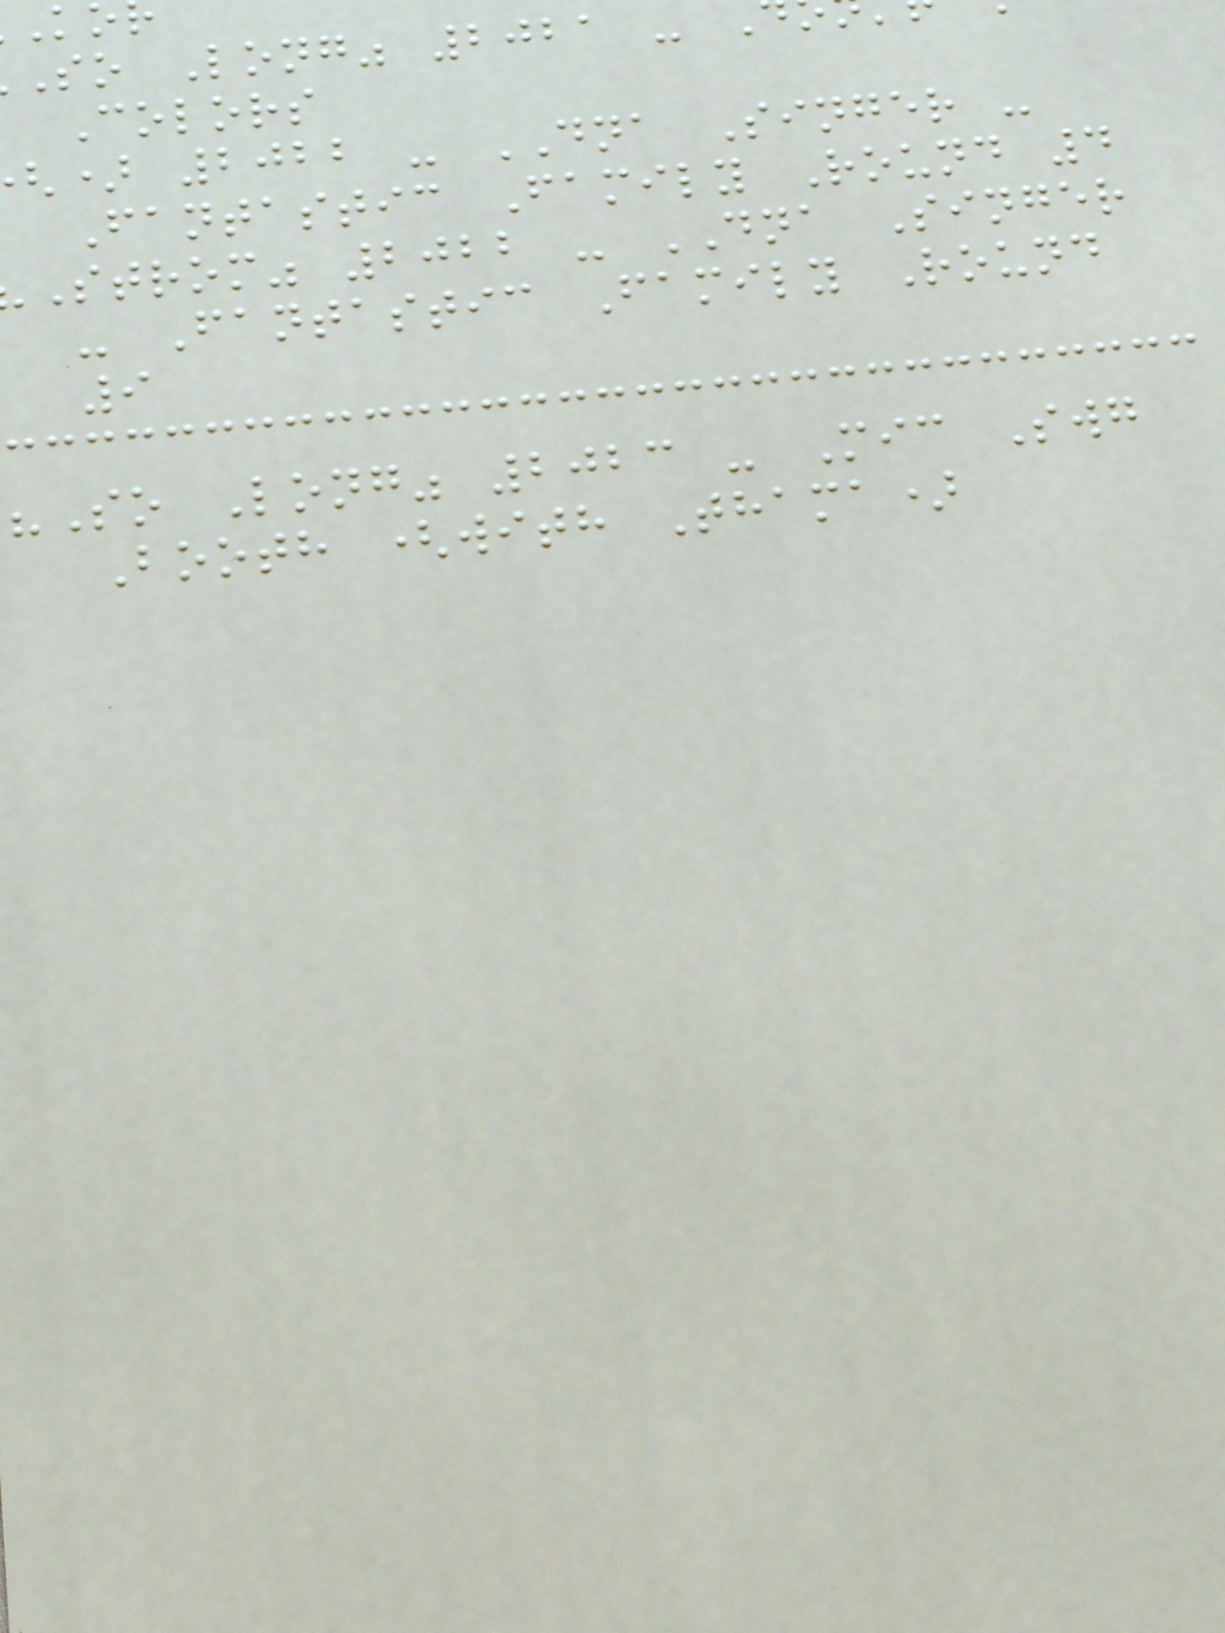So Long" 2021 -
Colors
) 2022 - DNA Singer -
Fantastic Family Round 4
Strom" 2022 - DNA Singer
- Fantastic Family Round
9
"So Long" 2023 - Mic Swg
Booth (with Thama)
